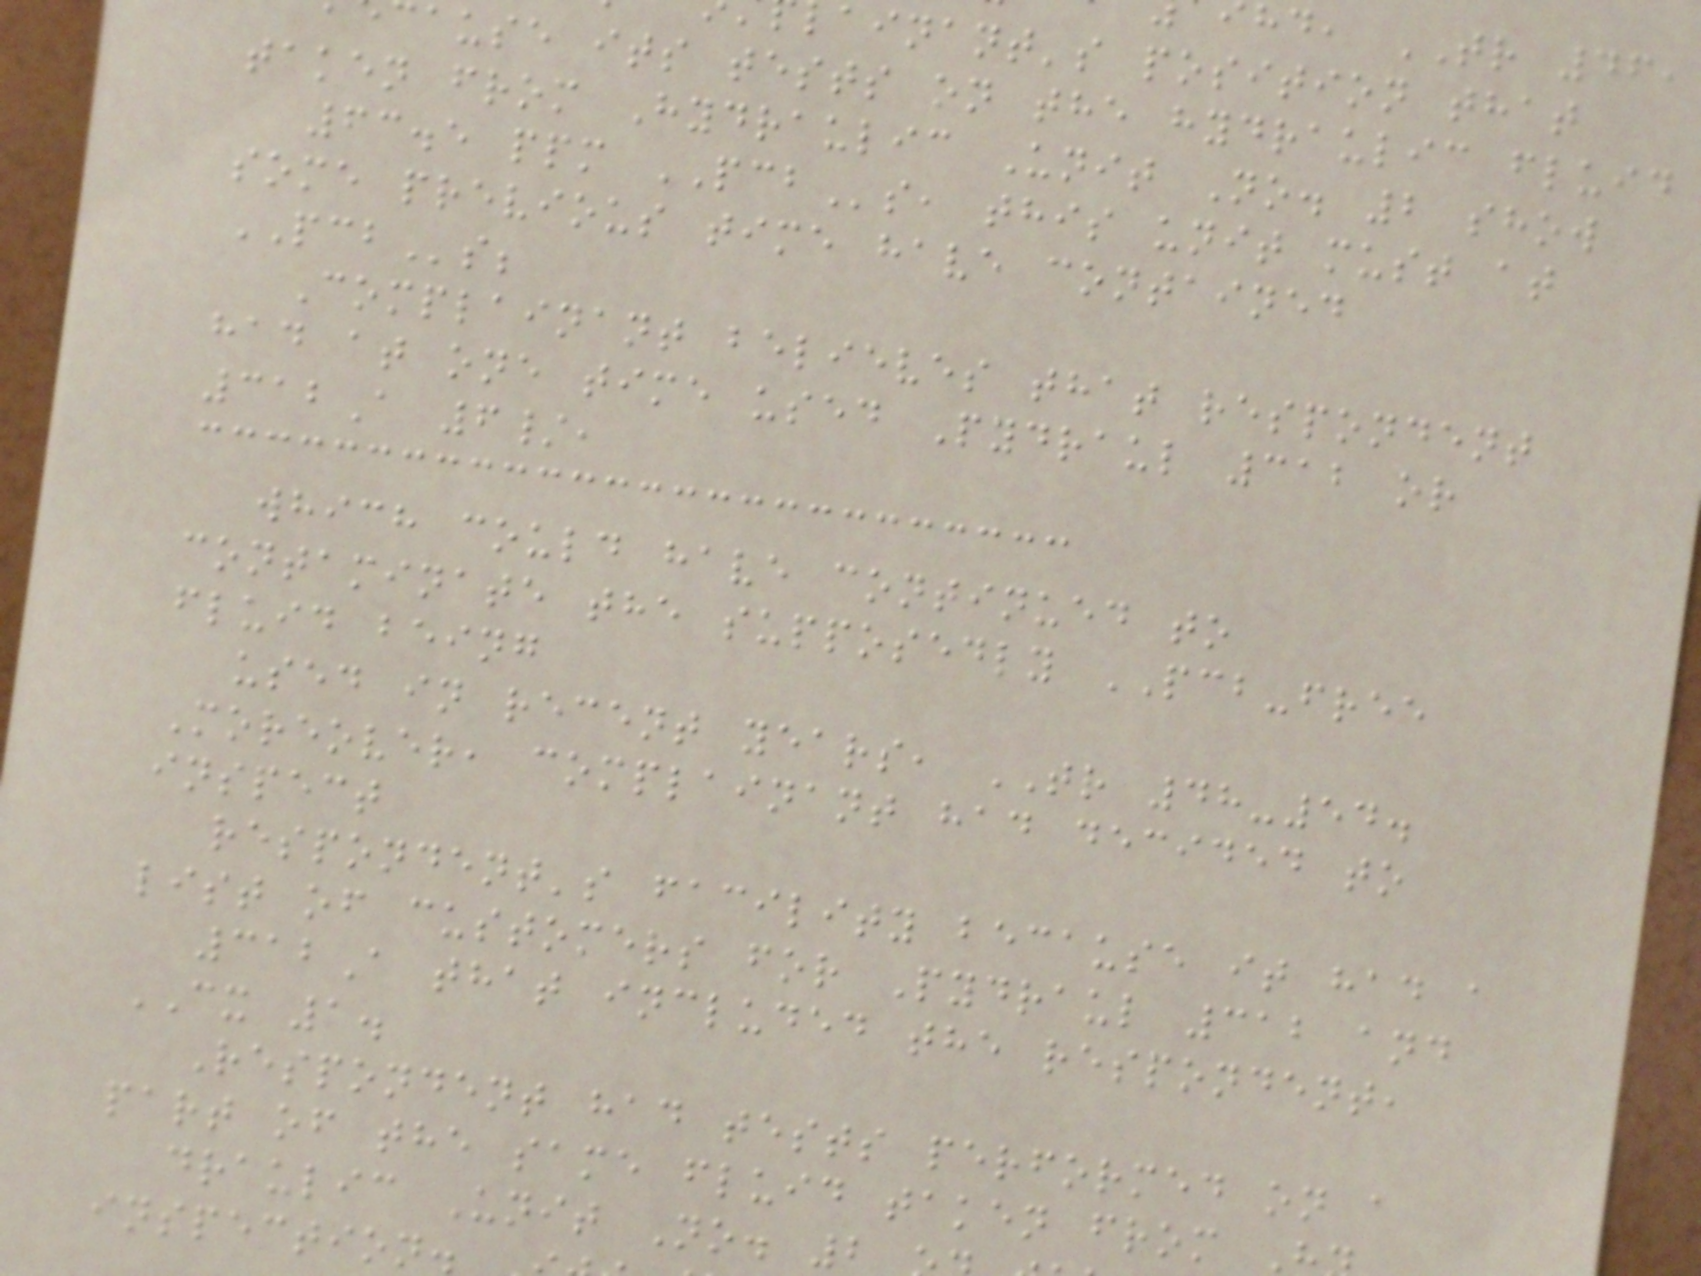hd, TR 46,
ainant's position that
ause its tests on the hydraulic fluid
taken from Hydraulic Unit No. 2 show
63.5 ppm PCBs, this unit must at
some previous time have contained
PCBs;
Complainant believes that respondent
had at one time used Pydraul 312 or
312A 6/,
which could have continued to
contaminate the supposedly PCB-free
fluid being
used in recent years, TR 48-54.
Moreover, complainant had decided to
inspect
respondent's facility because it had a
list of customers for Pydraul 312 and
312A that included the respondent,
CX 1.
Respondent had tests performed on a
part of the same fluid taken from
draulic Unit No. 2
inspection.
